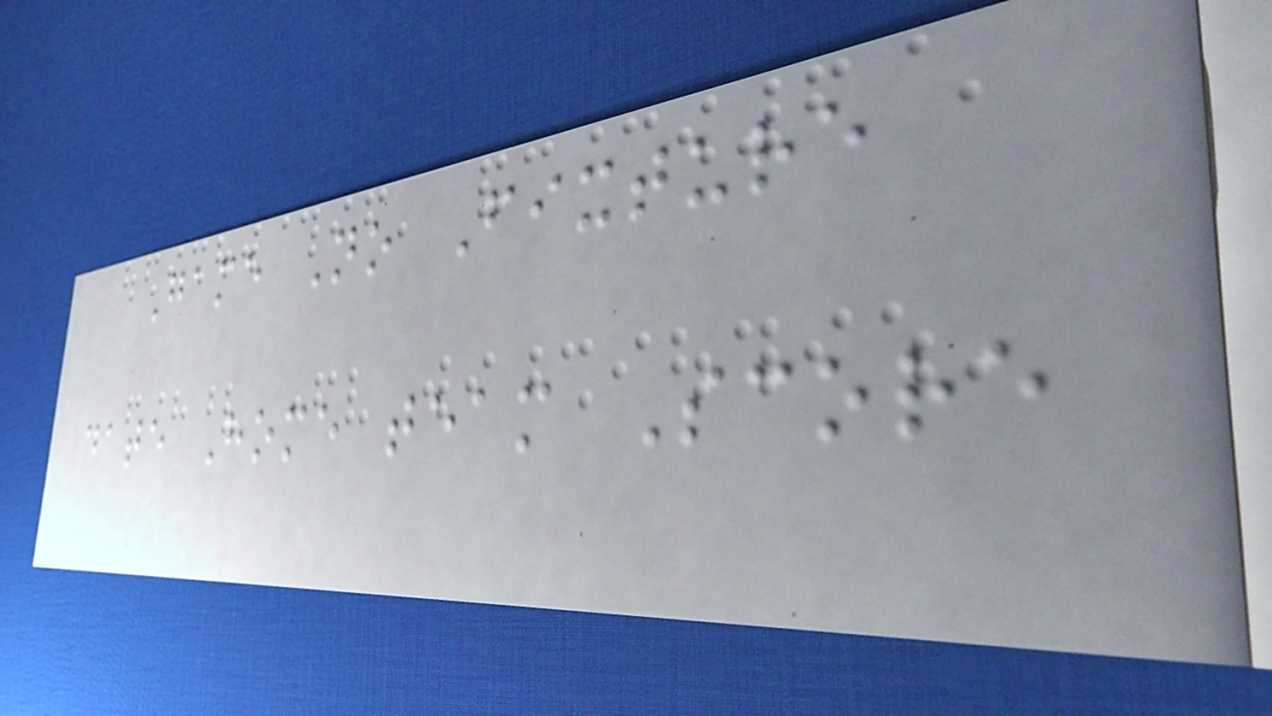Game No Fixture
date Home team Score
